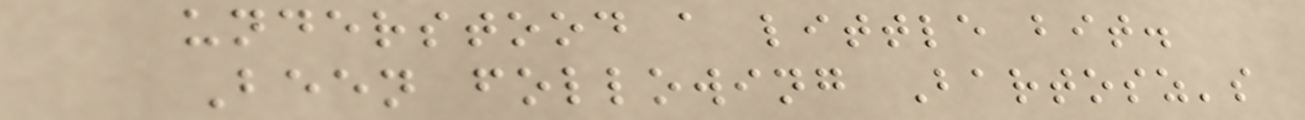understood a little bit.
Been following Bartosz's
